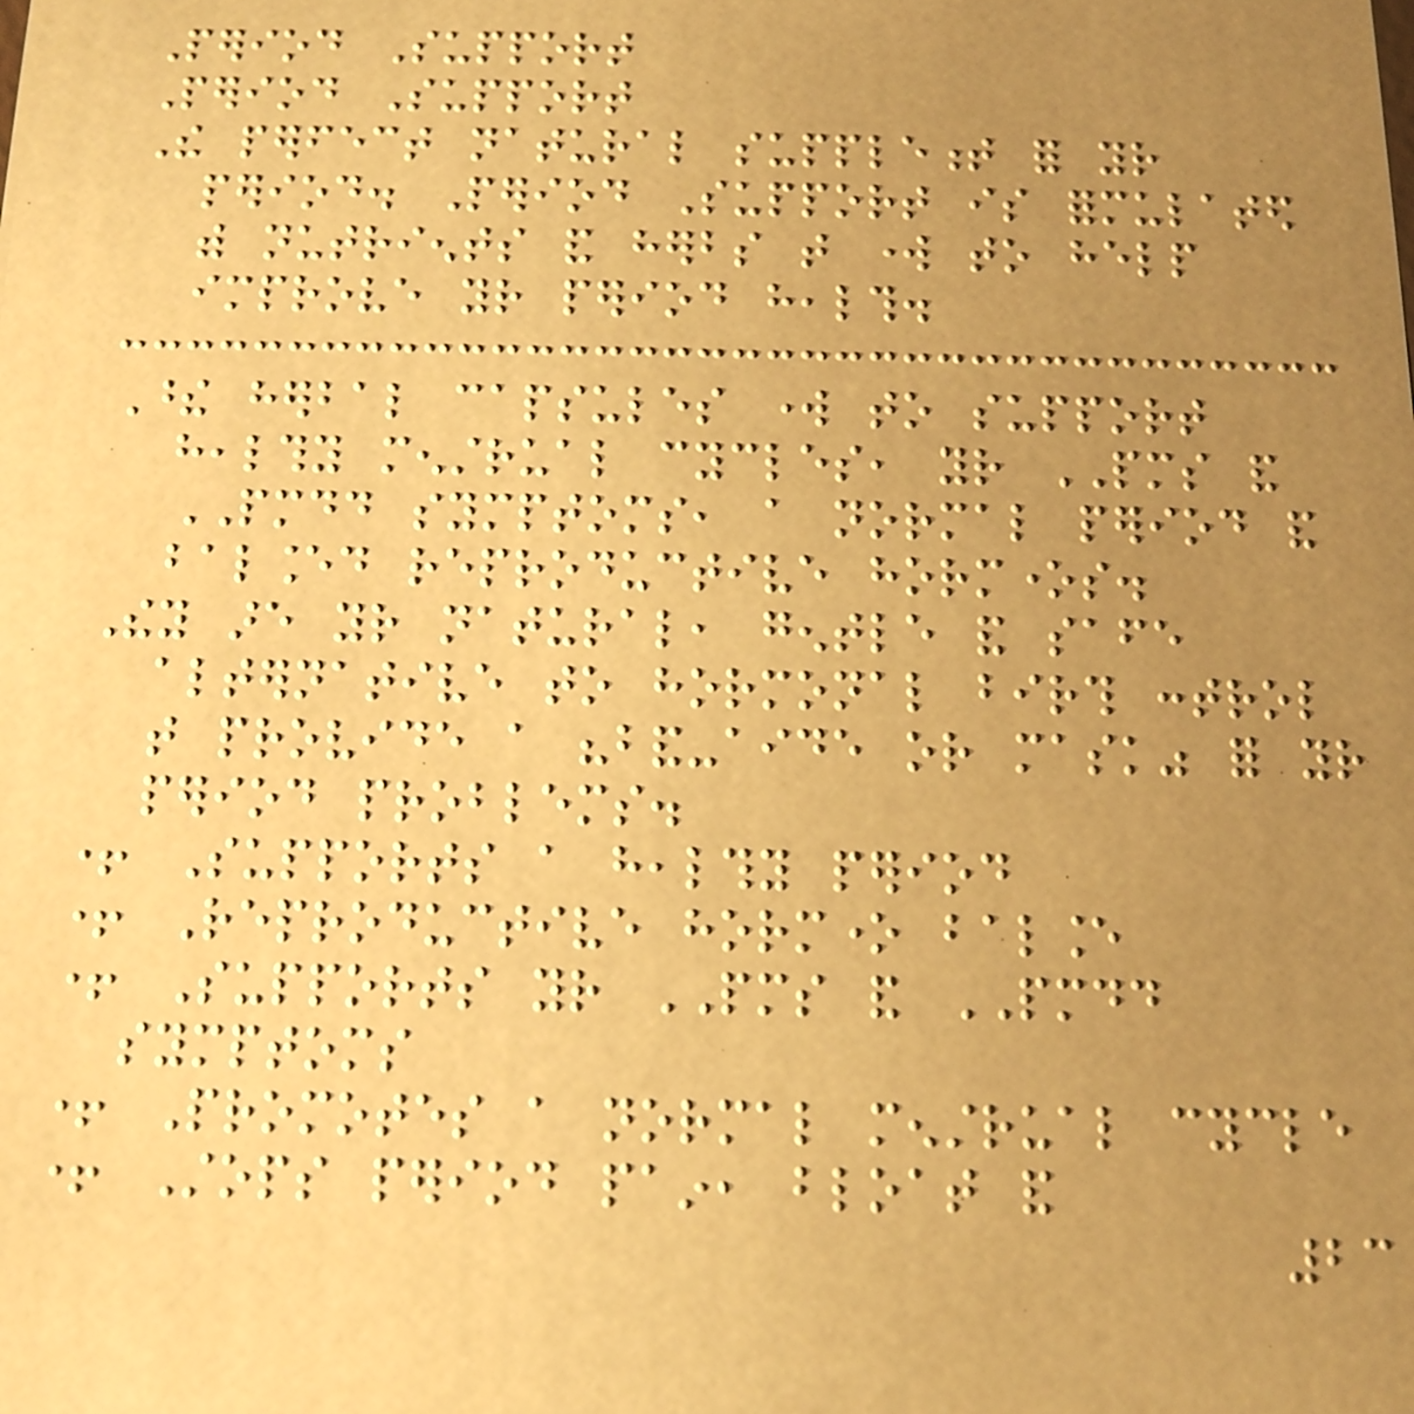Period Support
Period Support
The perfect natural supplement for your
period. Period Support is formulated
with nutrients and herbs that work to help
improve your period health.
These herbal capsules work to support
healthy menstrual cycles, your PMS and
PMDD symptoms, a normal period and
balanced reproductive hormones.
They are your natural, gentle and safe
alternative to hormonal birth control
that provide a "band-aide or mask" for your
period problems.
+ Supports a healthy period
+ Reproductive hormone balance
+ Supports your PMS and PMDD
symptoms
+ Promotes a normal menstrual cycle
+ Stops period pain, bloat and
23
